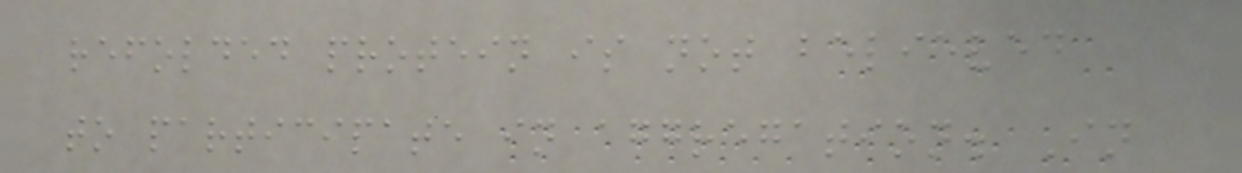refolded protein is not believed
to participate in aggregation. In
